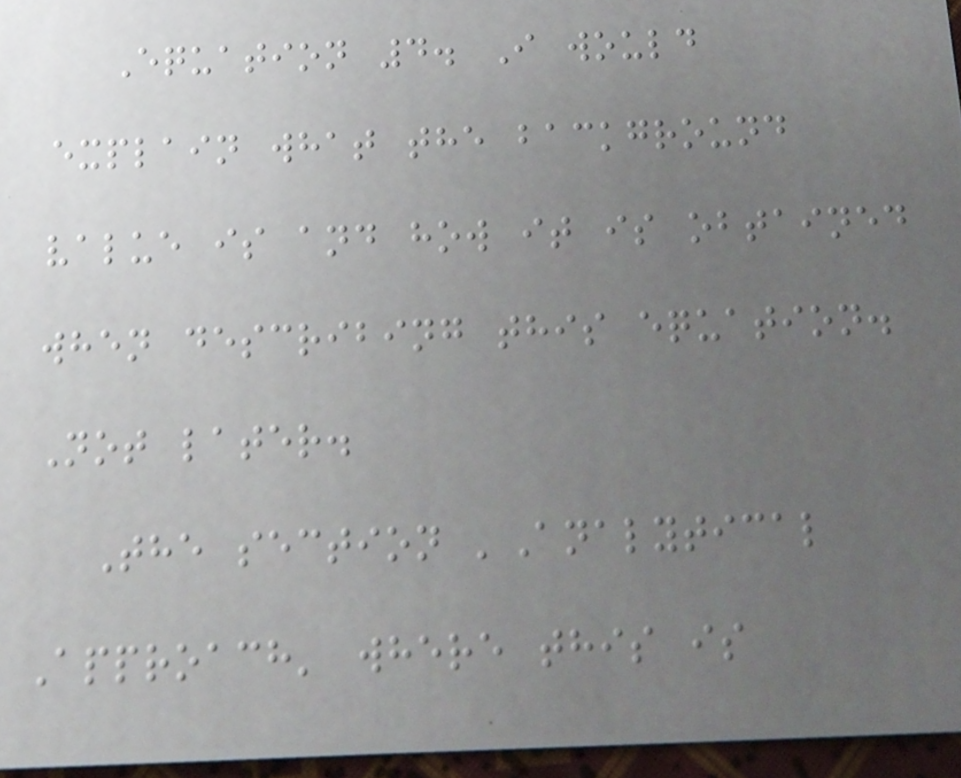Equation 4. I would
explain what the background
value is and how it is obtained
when describing this equation.
Not later.
The section 'Analytical
Approach' where this is
